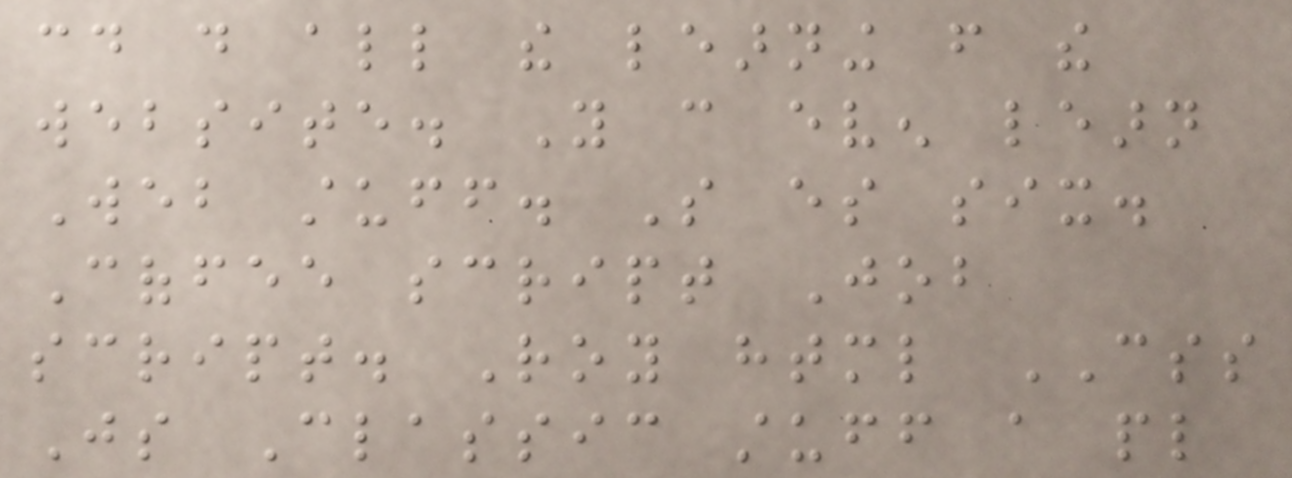could do all the learning from the
website. You can even learn
Web stuff. So es six.
Coffee script Job
script. Roy html CSS
Js Classic stuff a pl
